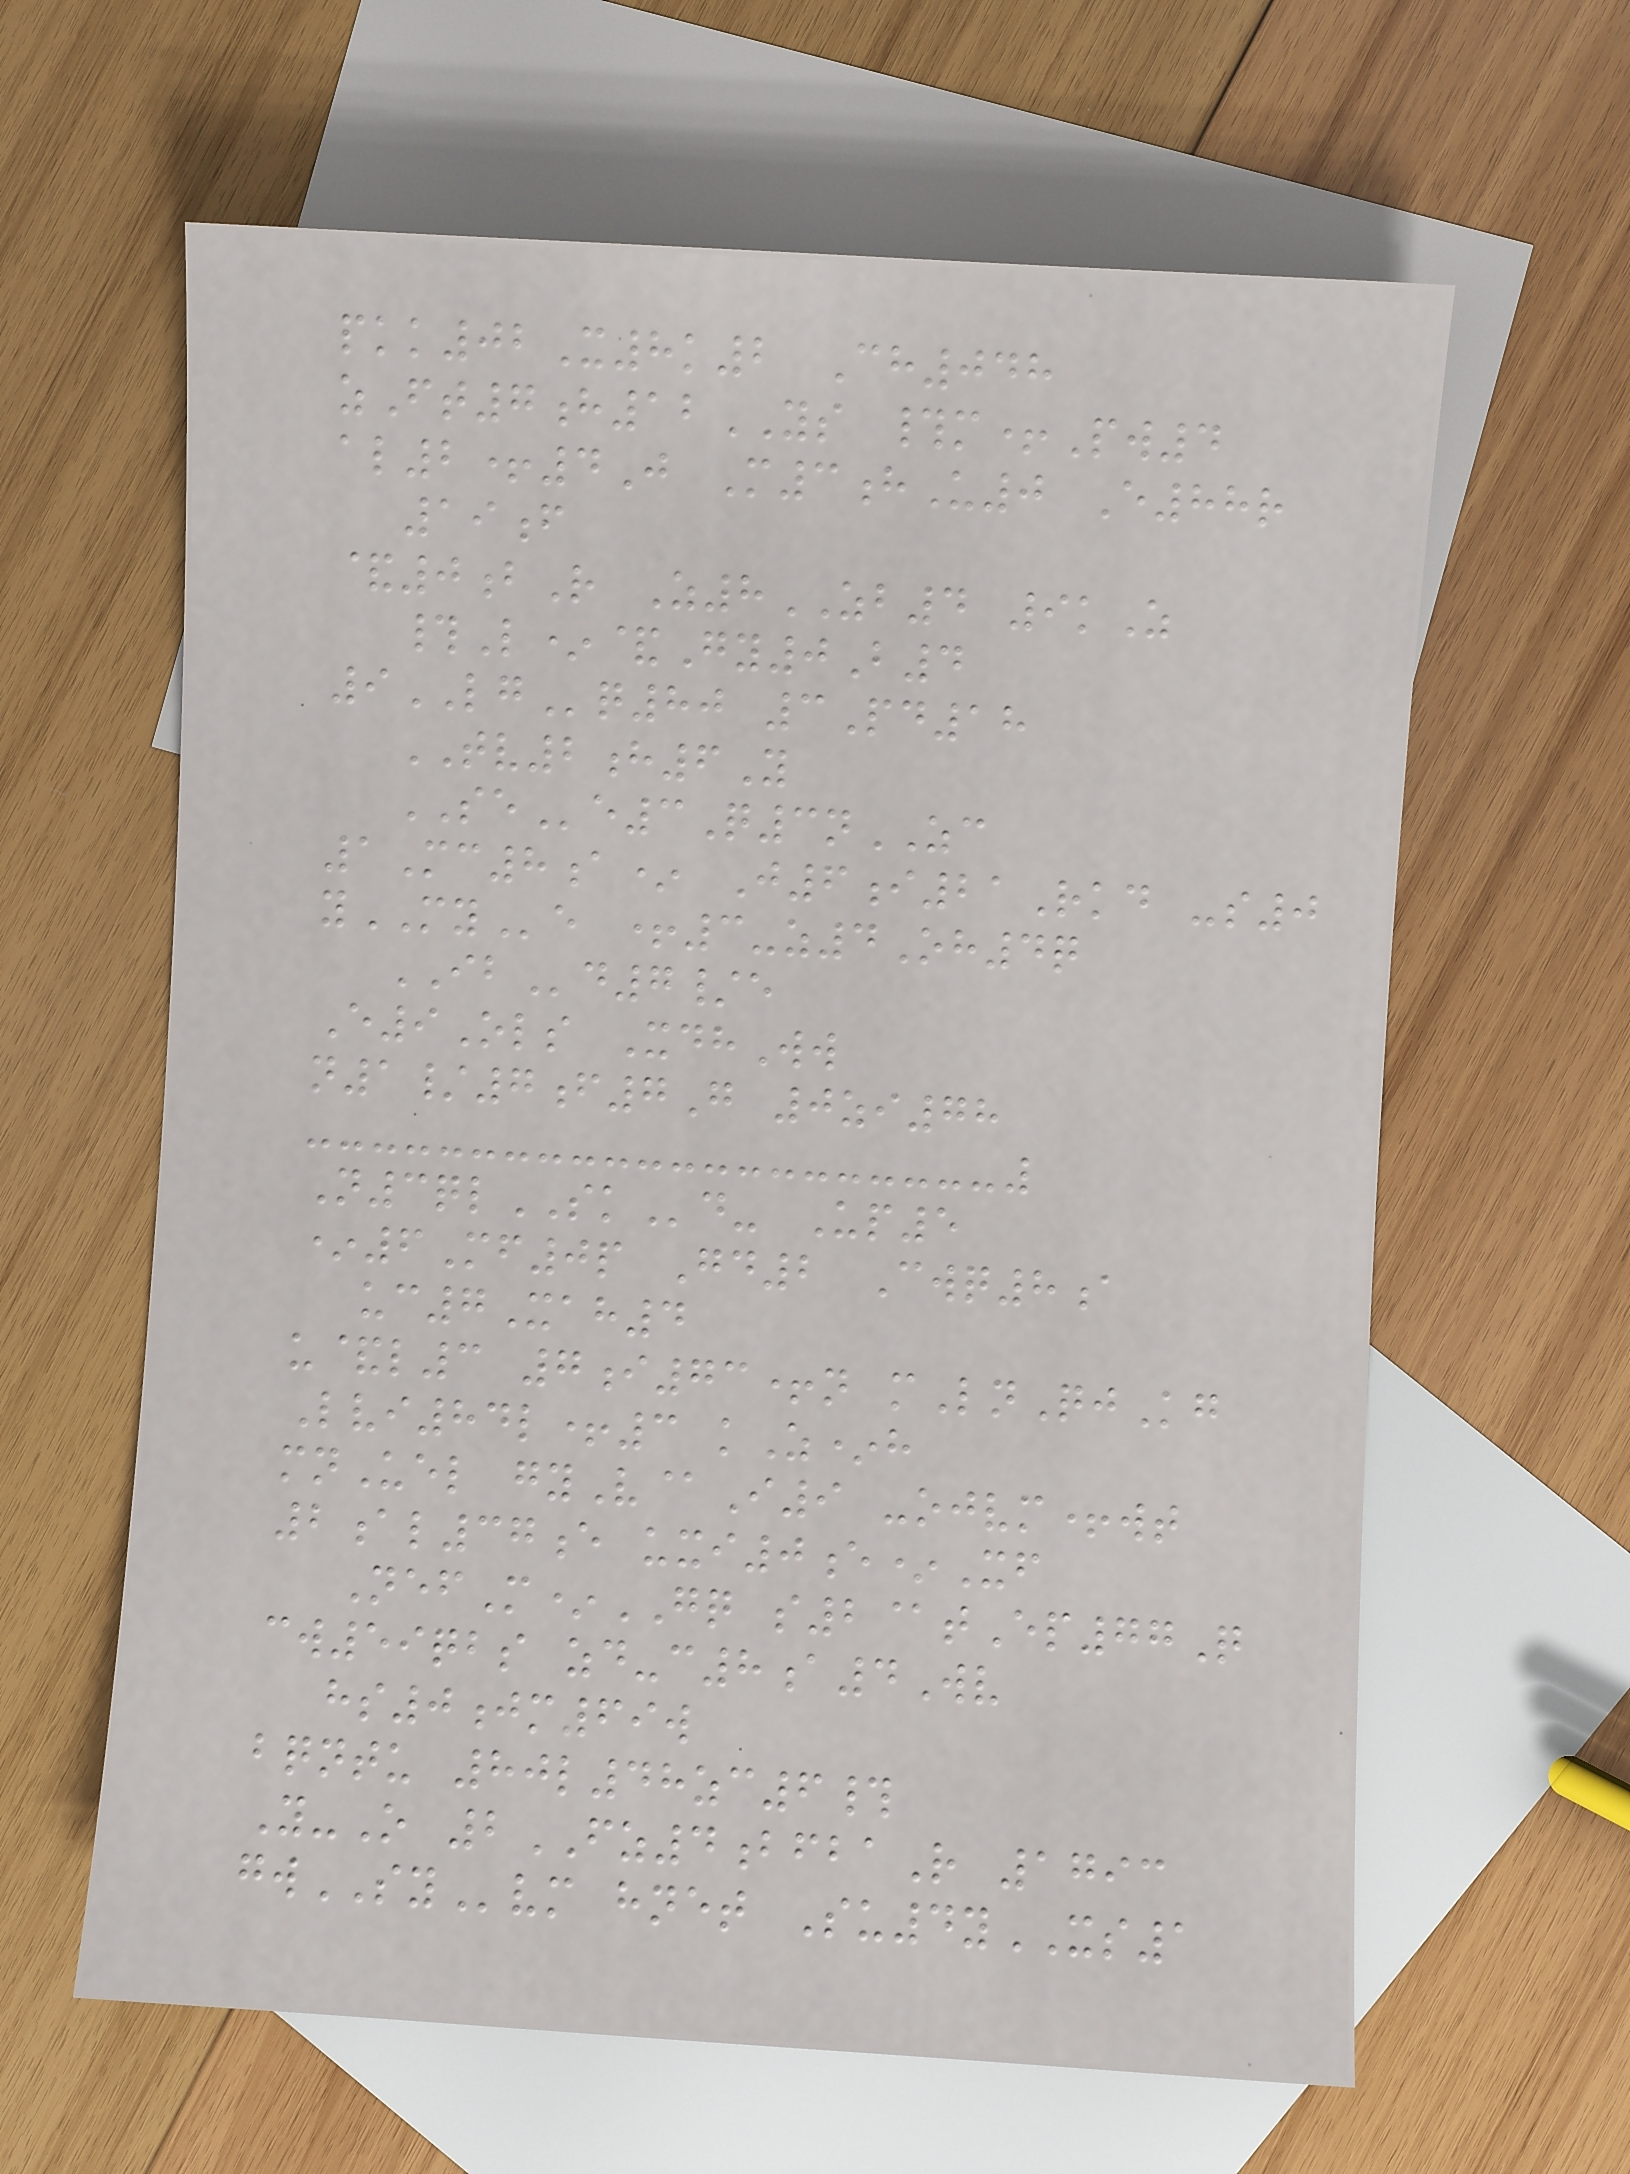pkk02X8k2 Ch048
zFt7h12YS #m+Pw4
al2+4J M3hU0 E88r
19f
&0bR Z8ZB4 9kZ
#L*&Gy0B4
9LGq80 3Pd18
TV2h6Y
SEe3Q3nZC
1Mc8a* J6i21Rkd -s0
yMYe +3-z4Oh4q
IBd7/e
E9Ols XdhWw
n1/7f7G 0zi78
N3qlSKd- Up5
*6Mf0p Gd2 Cwq8a
uc7Xah4
u&l3 7i73+n mLnQjKg
Lvi84l+3 kZ*h
mnUel gyV@I9 -ojvm+wt
2al37e uxi0e*Xf
NefM*GQ s2@tEp77Q
cw59qbs zd-c8a4Wv
hs0jm69w
bqntu 80l48zc6#
Y-O 2FZ4bfbaR 1793
gwSYvm hnet Su4yXS1
